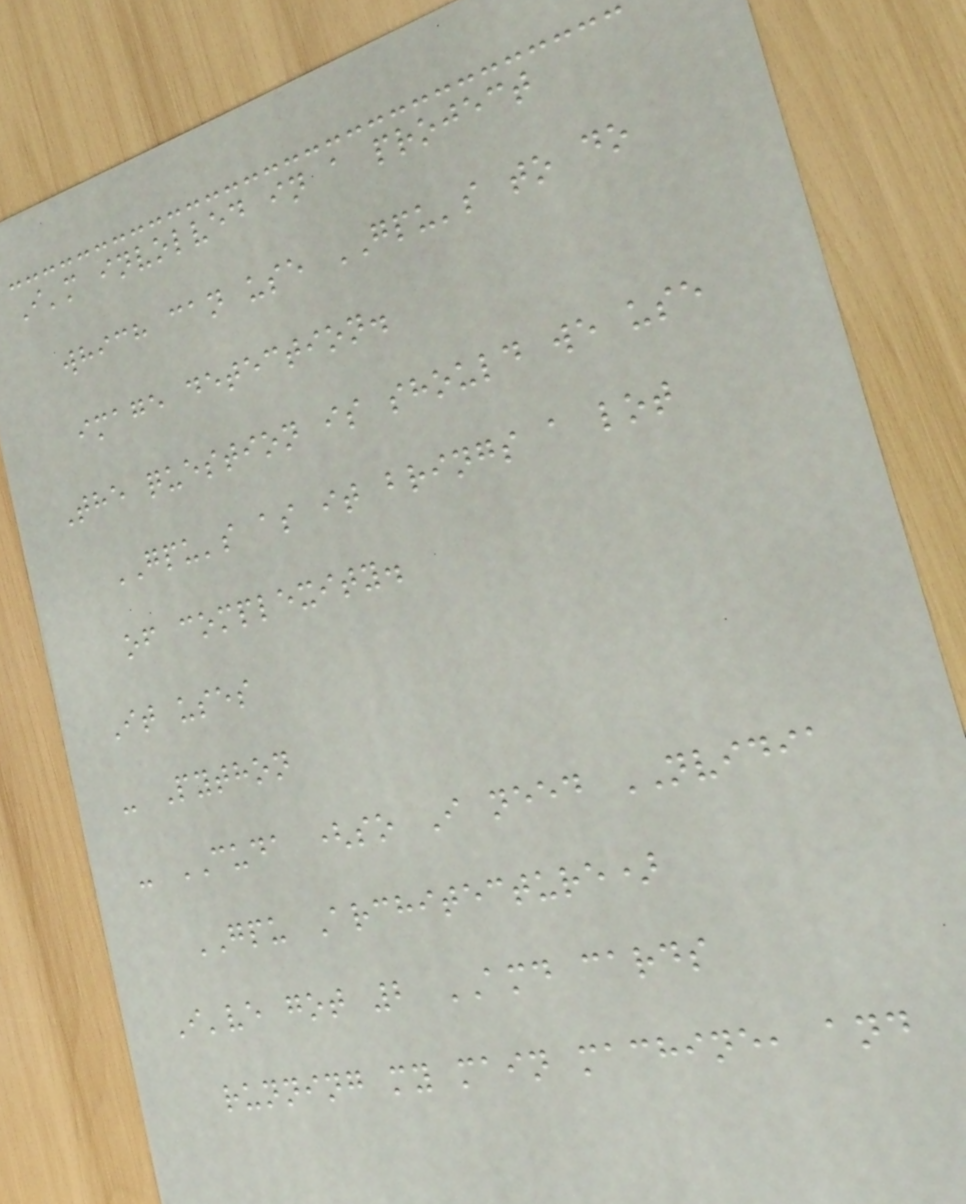I'm involved in a project
which can use GPU's to do
image detection.
The question is should we use
GPU's as it brings a lot
of complexity.
It uses
- Python
- CUDA (so I need NVIDIA
GPU Architecture)
I've got 2 AMD cards
running my main machine, and
